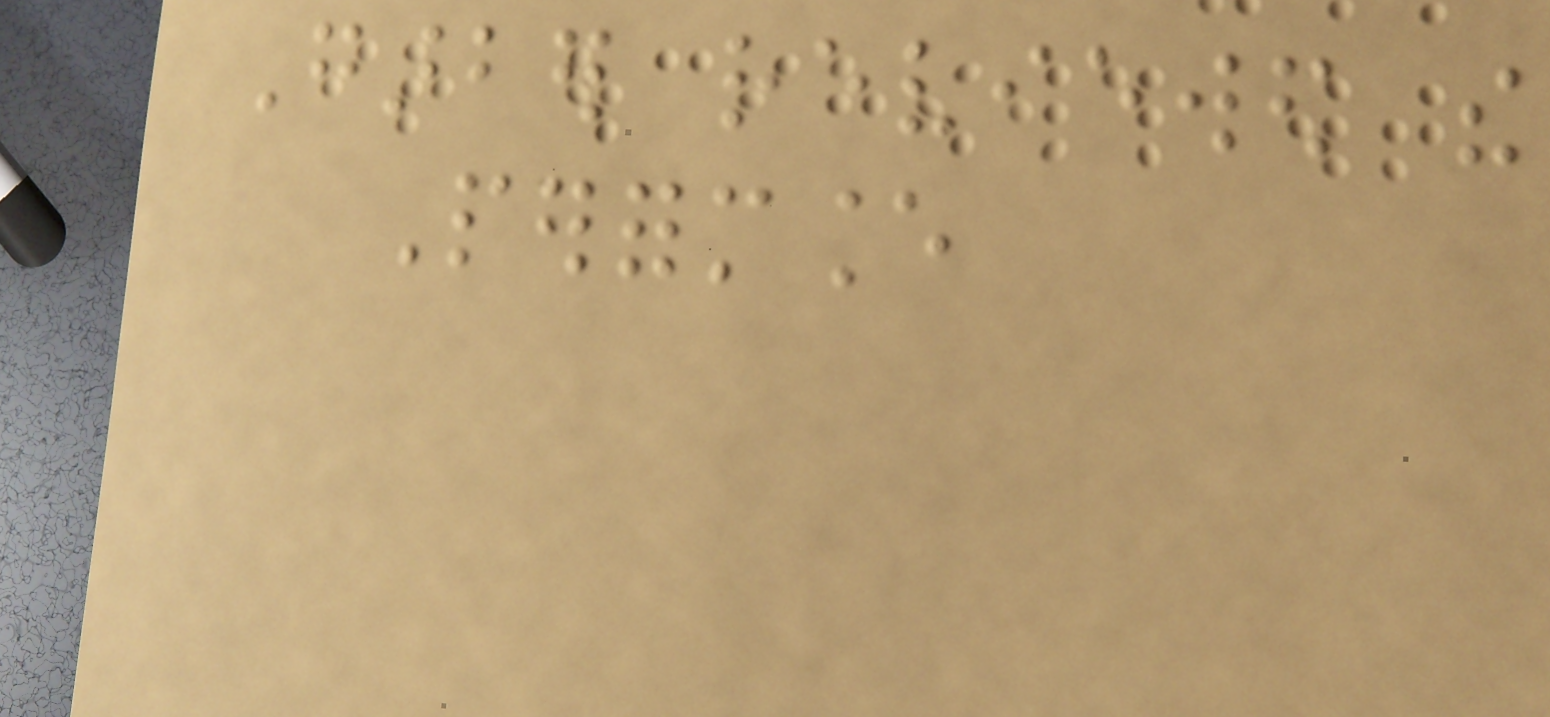Garber reviewed the
Performance
